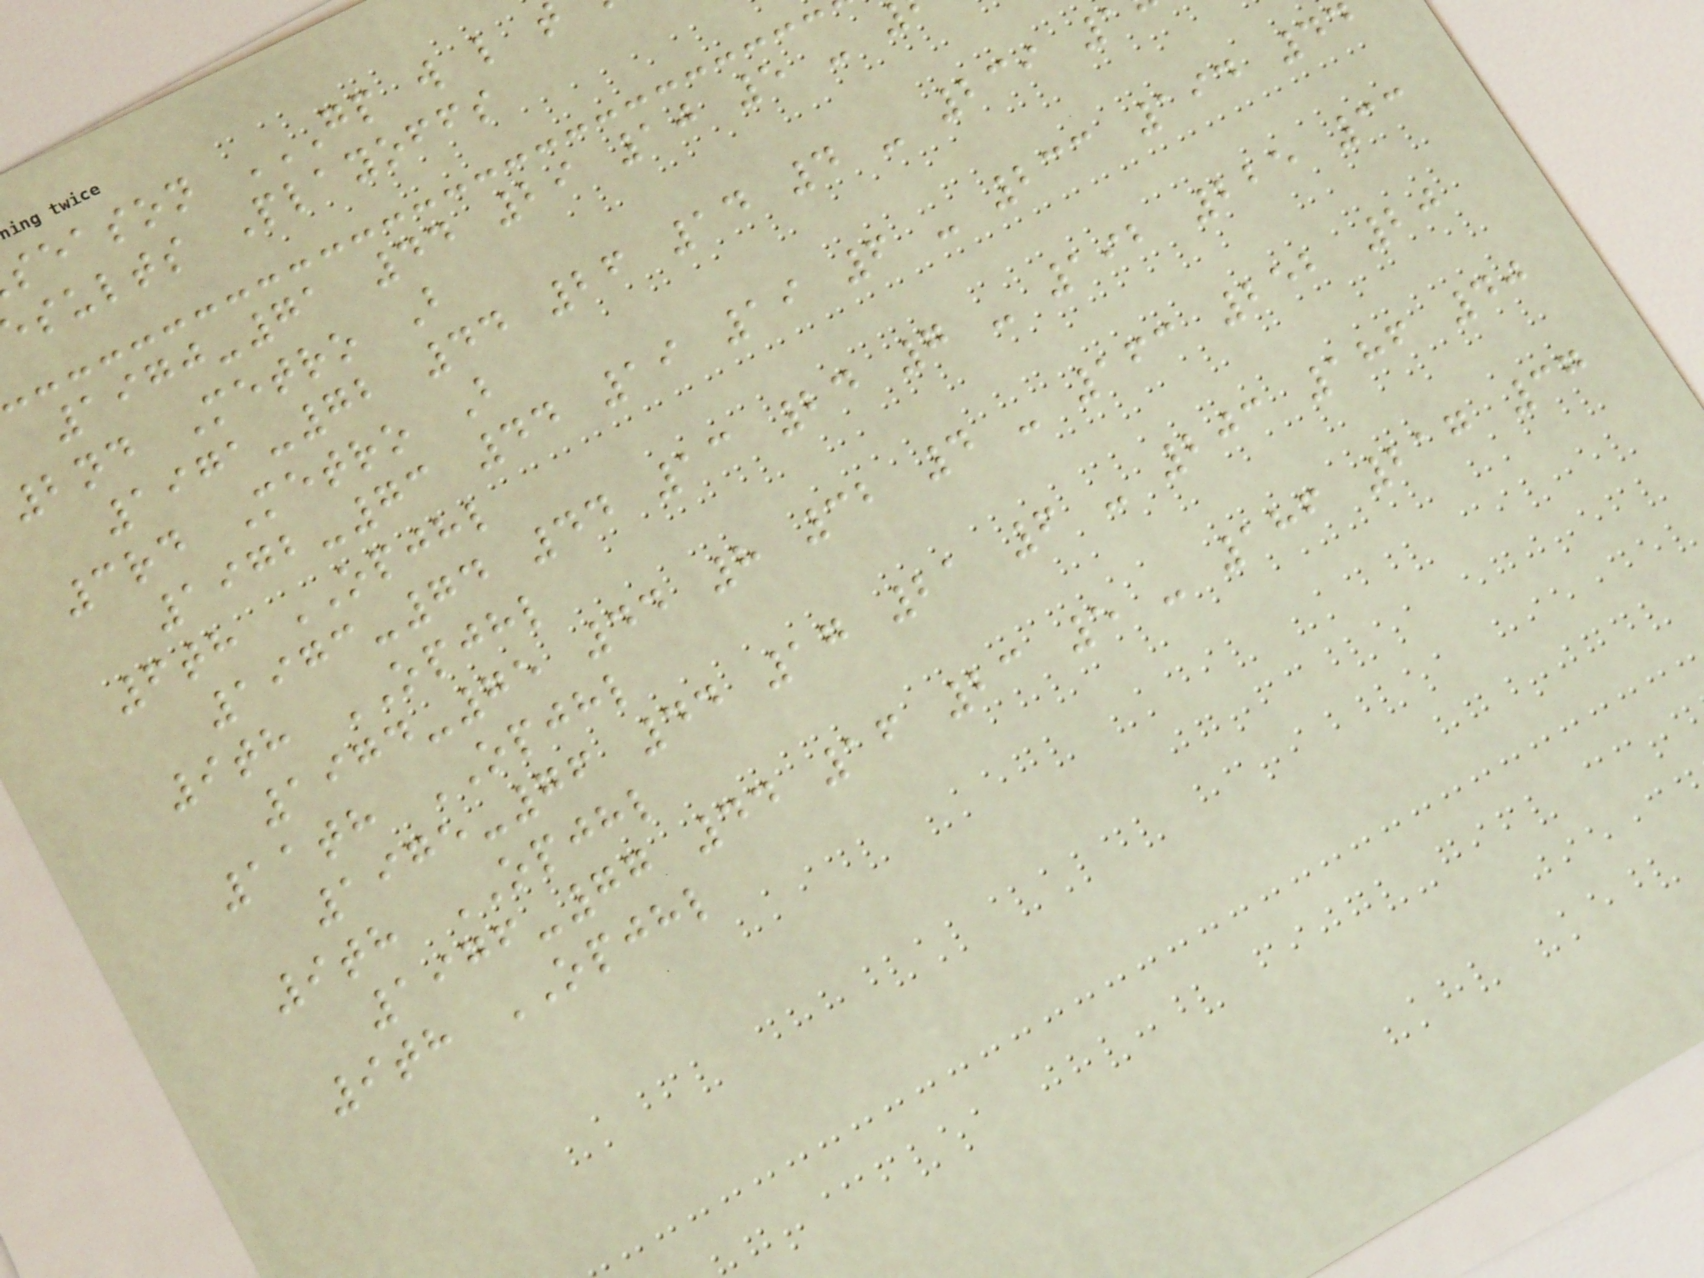sults Playoffs
1970-71 44 29 10 5 -
2nd Metro B
1971-72 44 26 14 4 - 239 1
3rd Metro B
1972-73 44 19 19 6 - 233 194 44
6th OPJHL
1973-74 44 13 24 7 - 192 225 33
9th OPJHL
1974-75 44 8 32 4 - 163 252 20
11th OPJHL
1975-76 44 17 21 6 - 203 186 40
9th OPJHL
1976-77 44 16 23 5 - 186 217 37
9th OPJHL
